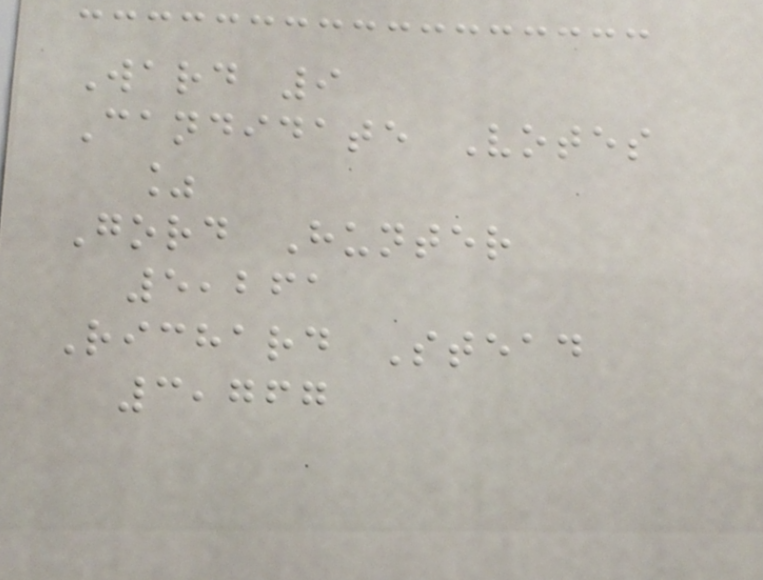Ward 9
Candidate Votes
%
Gord Hunter
5,261
Richard Stead
3,767
